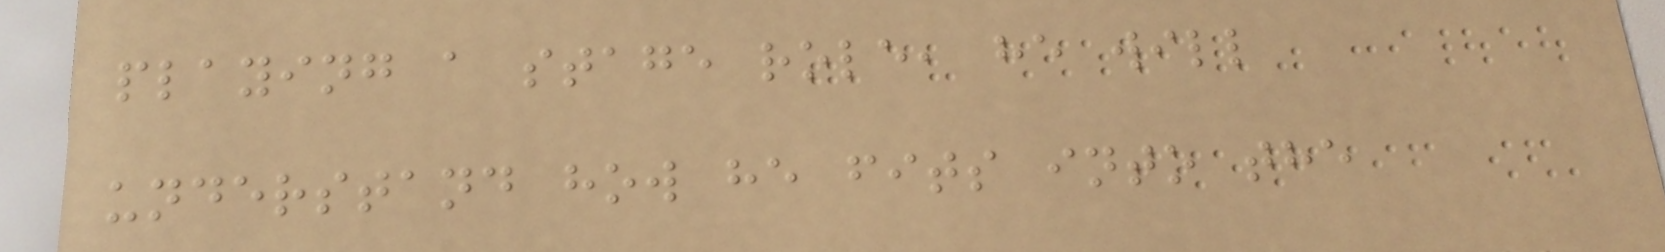playing a stage role, he will
understand how he fits into the
